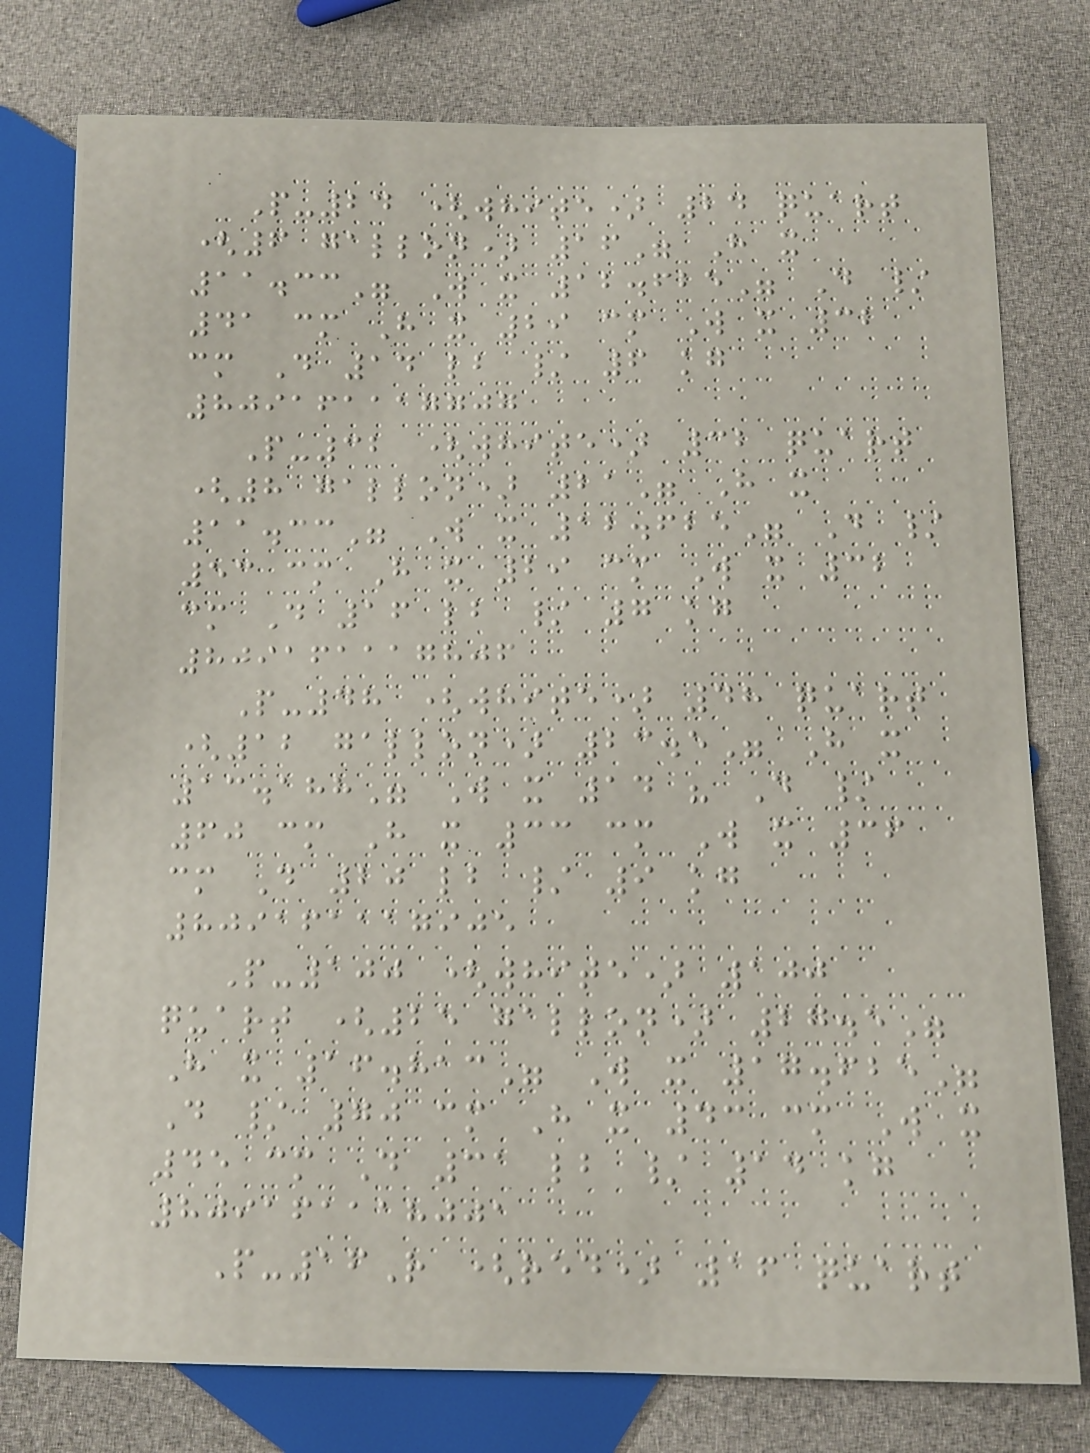P-24 (white) 24 quart
(6 gallon) 16" H x
11.33" W x 12.625" D /
41 cm H x 29 cm W x 32
cm D 14 lb / 6 kg
809161117707
P-32 (white) 32 quart
(8 gallon) 21" H x
11.33" W x 12.625" D /
53 cm H x 29 cm W x 32
cm D 16 lb / 7 kg
809161117806
P-48 (white) 48 quart
(12 gallon) 23.5" H x
13.188" W x 14 " D /
60 cm H x 33 cm W x 36
cm D 20 lb / 9 kg
809161117905
P-100 (white) 100
quart (25 gallon) 27.5"
H x 16.813" W x 17.625"
D / 70 cm H x 43 cm W x
45 cm D 31 lb / 14 kg
809161118001
P-16R (red) 16 quart
